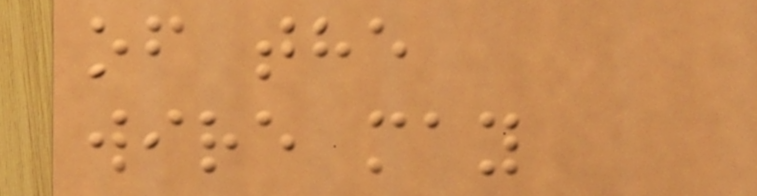of the
wire may
